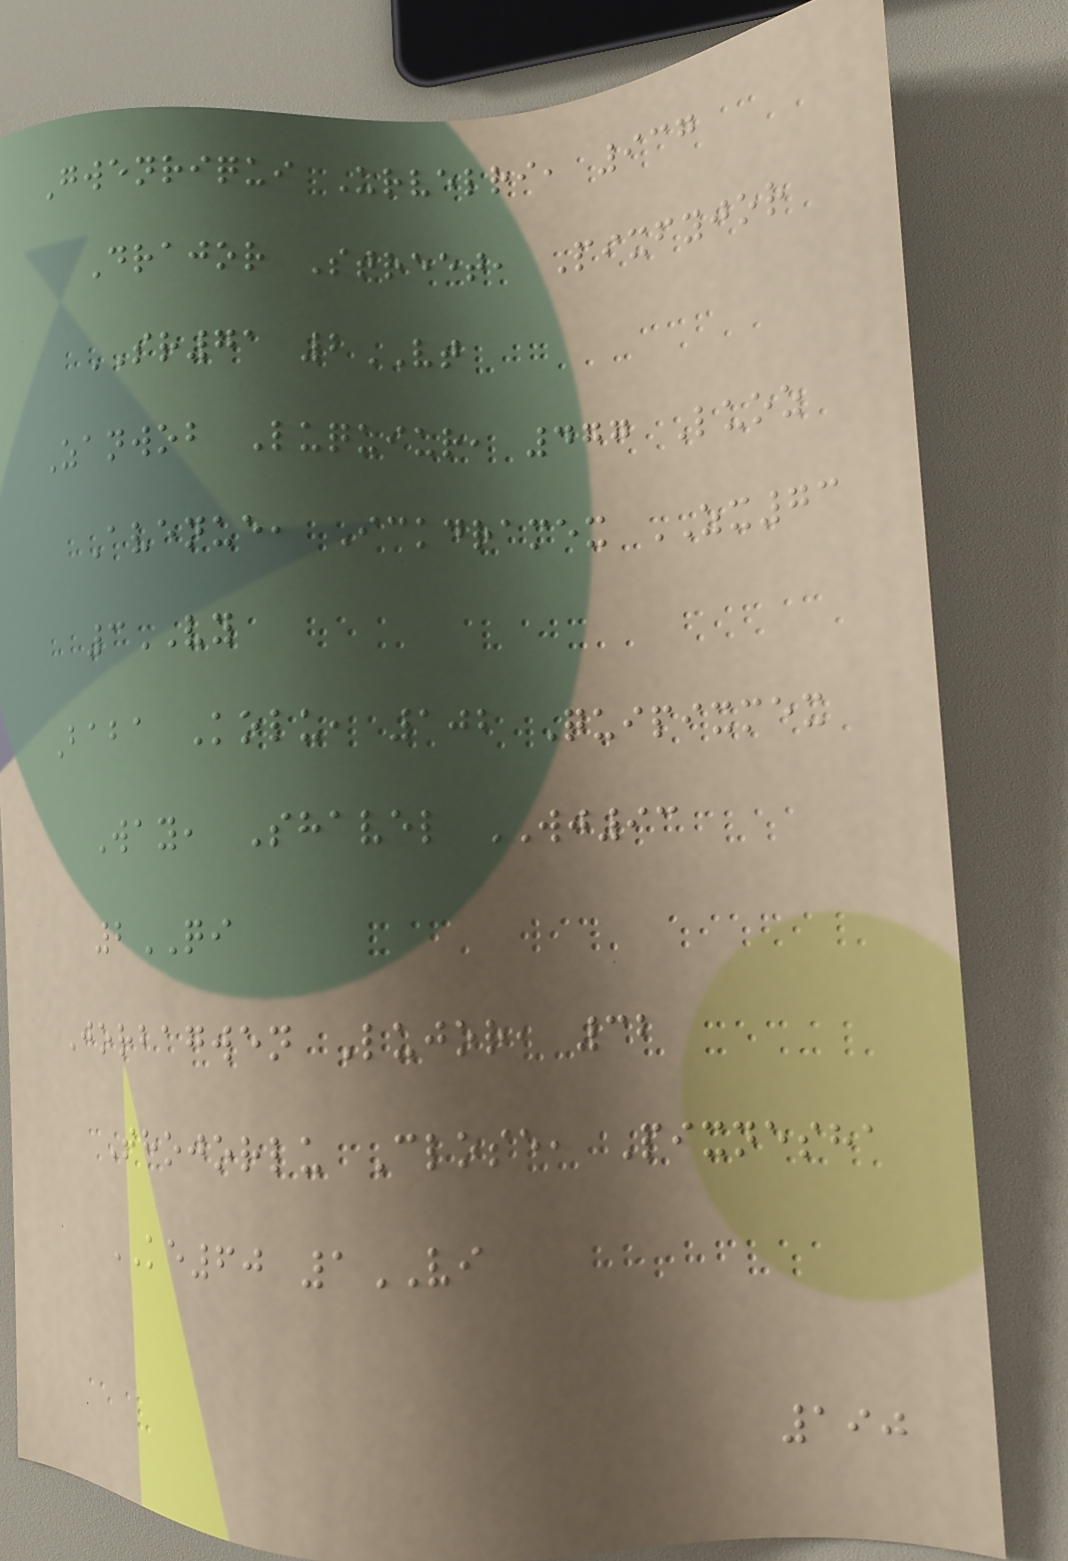Gwenriqui Urvelri, 937
Drajor Street, Pixfyjor
SR71 2VT
Zanwob Luquiur, 477 Luoz
Avenue, Ickdramex ZX73
3VY
Baba Kolu, 102 Quipixmex
Way, Shavel WJ93
2QI
Jorbagwen Lujor, 32
Thojorlu Close, Pixnesha
KE60 1VI
190
